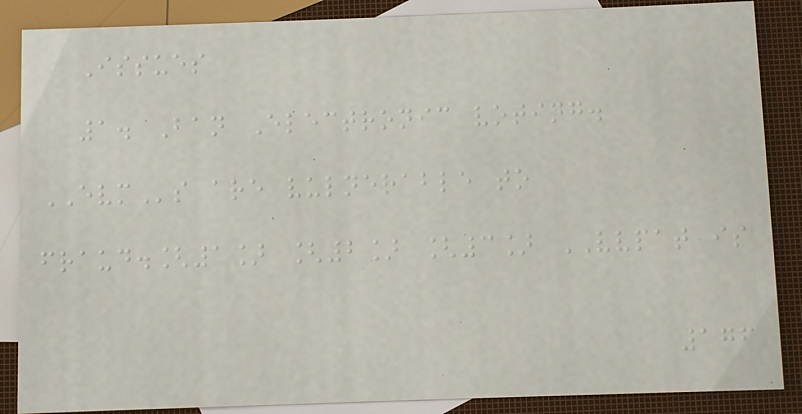Issues
1. Ban Electronic voting.
EVMs are vulnerable to
fraud.[1] [2] [3] VVPAT is
176
